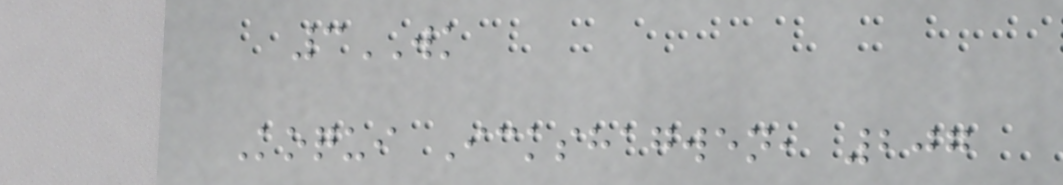3WK
Koqui Ickshagwen, 207
